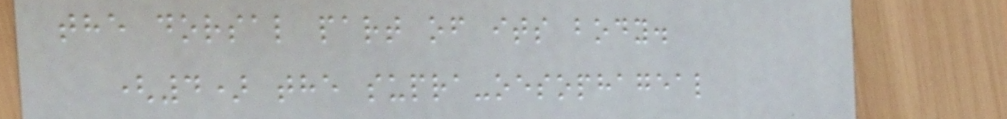the dorsal part of its body.
(4) the supra-oesophageal
